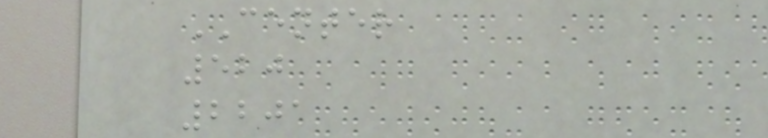CENTER
520
2201
